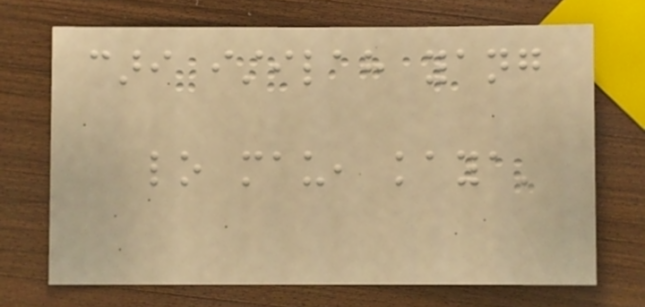cari istilah yang
lo mau, kaya'
